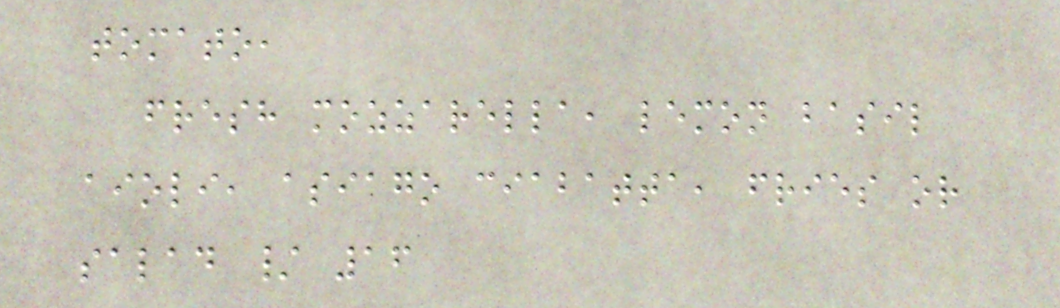tomato,
fresh mozzarella, lemon basil
aioli, asiago ciabatta, fries or
salad / 16
